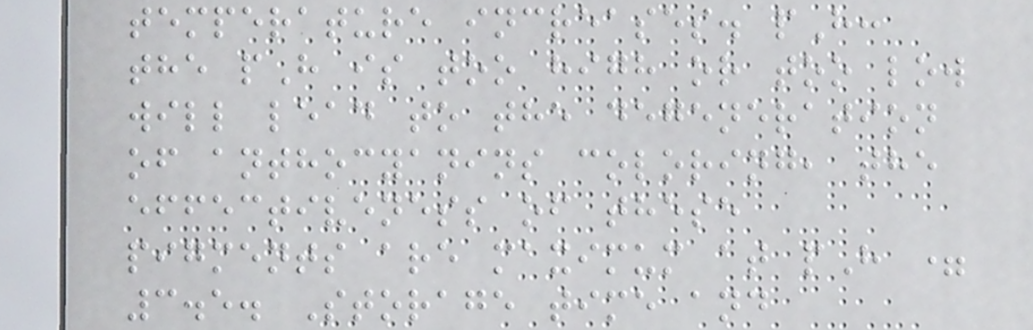temperature increases. pH:
the pH is too high or too low
will lead to the degeneration
of anthocyanins coloring, the
effectiveness of these
pigments are maximum at pH =
3.5. Storage time and
